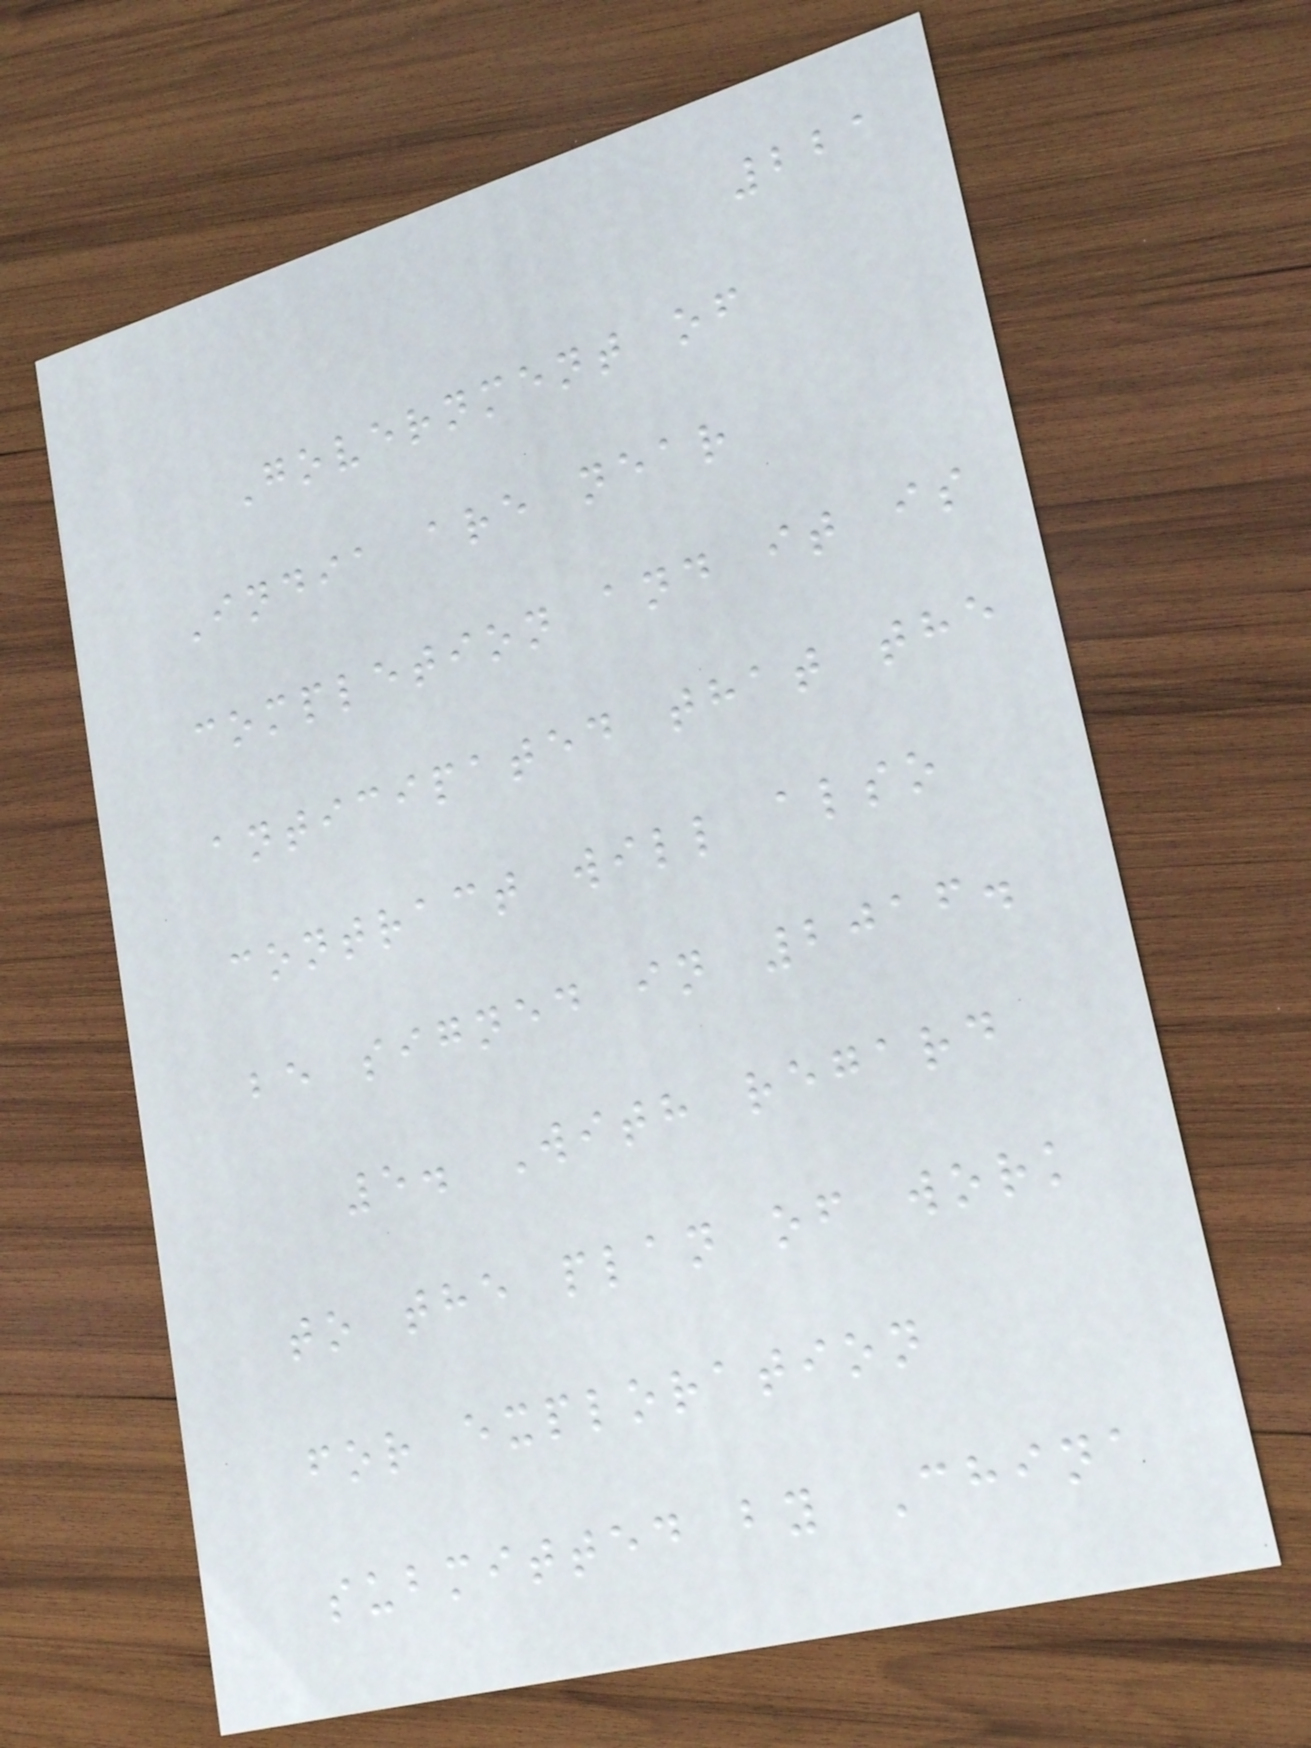221
Government of
India are near
completion and it is
anticipated that the
contract will also
be signed in 2016.
5. With regard
to the plan of work
for exploration
submitted by China
